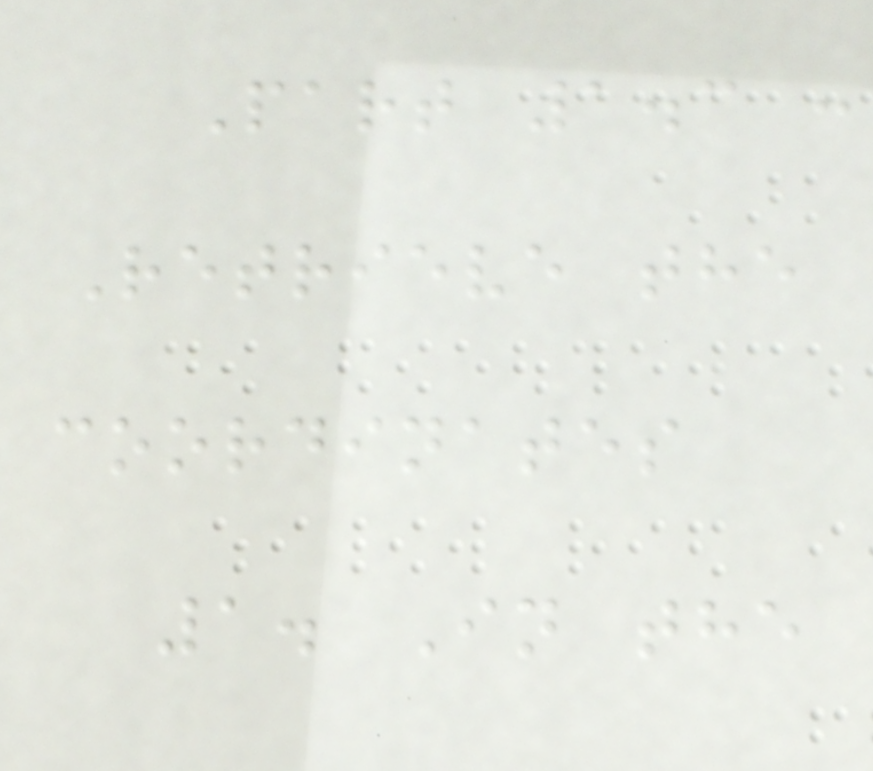Part 1.3 :
Retrieve the
coordinates
1. In the
